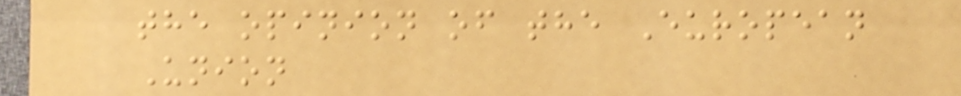the opinion of the European
Union
